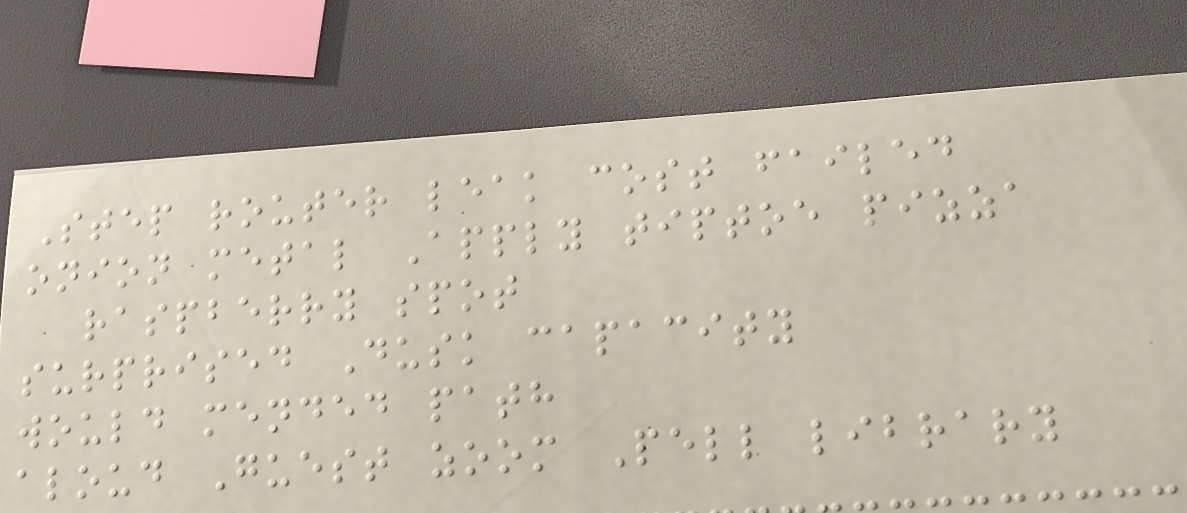Step router leak cost failed
onion metal Apply tiptoe pizza
raspberry spot
surprised Dusk capacity
would mended path
aloud Guest zoom Pell library
